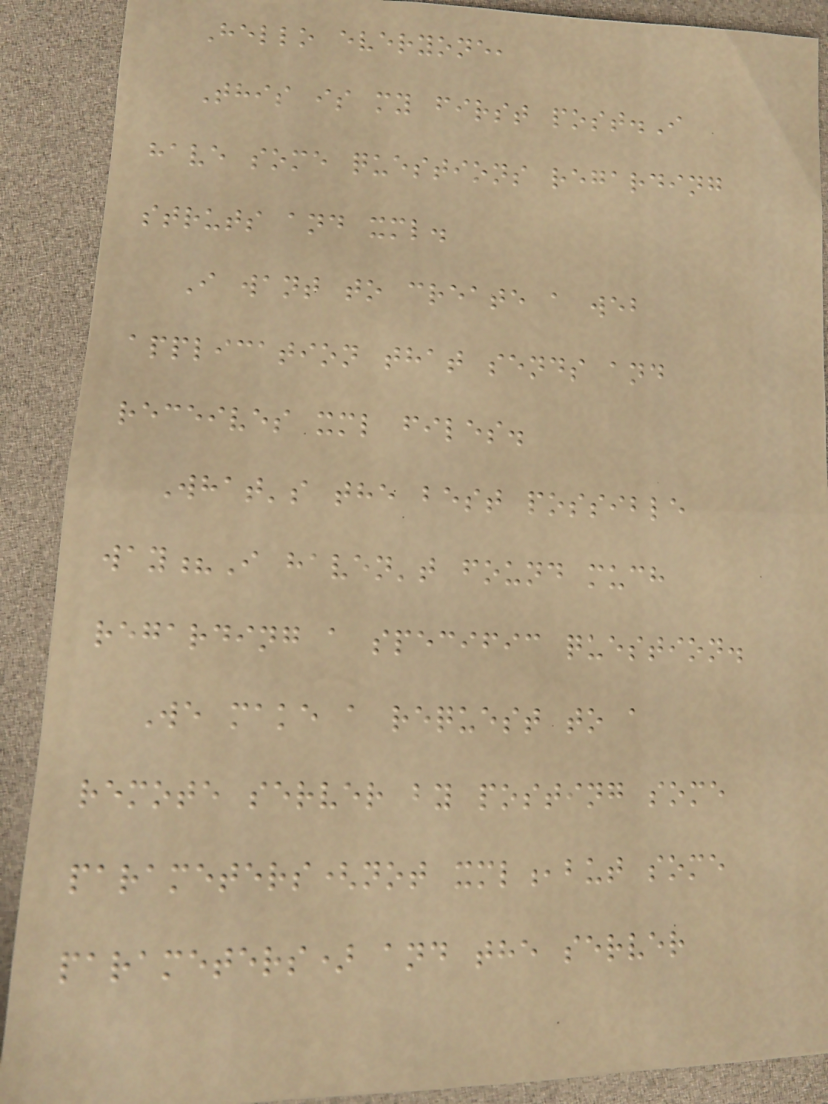Hello everyone,
This is my first post.I
have some questions regarding
struts and xml.
I want to create a web
application that sends and
receives xml files.
What's the best possible
way?I haven't found much
regarding a specific question.
We make a request to a
remote server by posting some
parameters(not xml,but some
parameters) and the server
